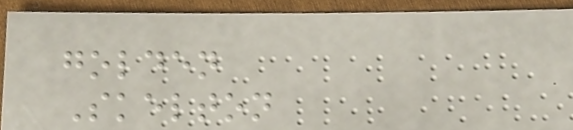golden
Skelton
